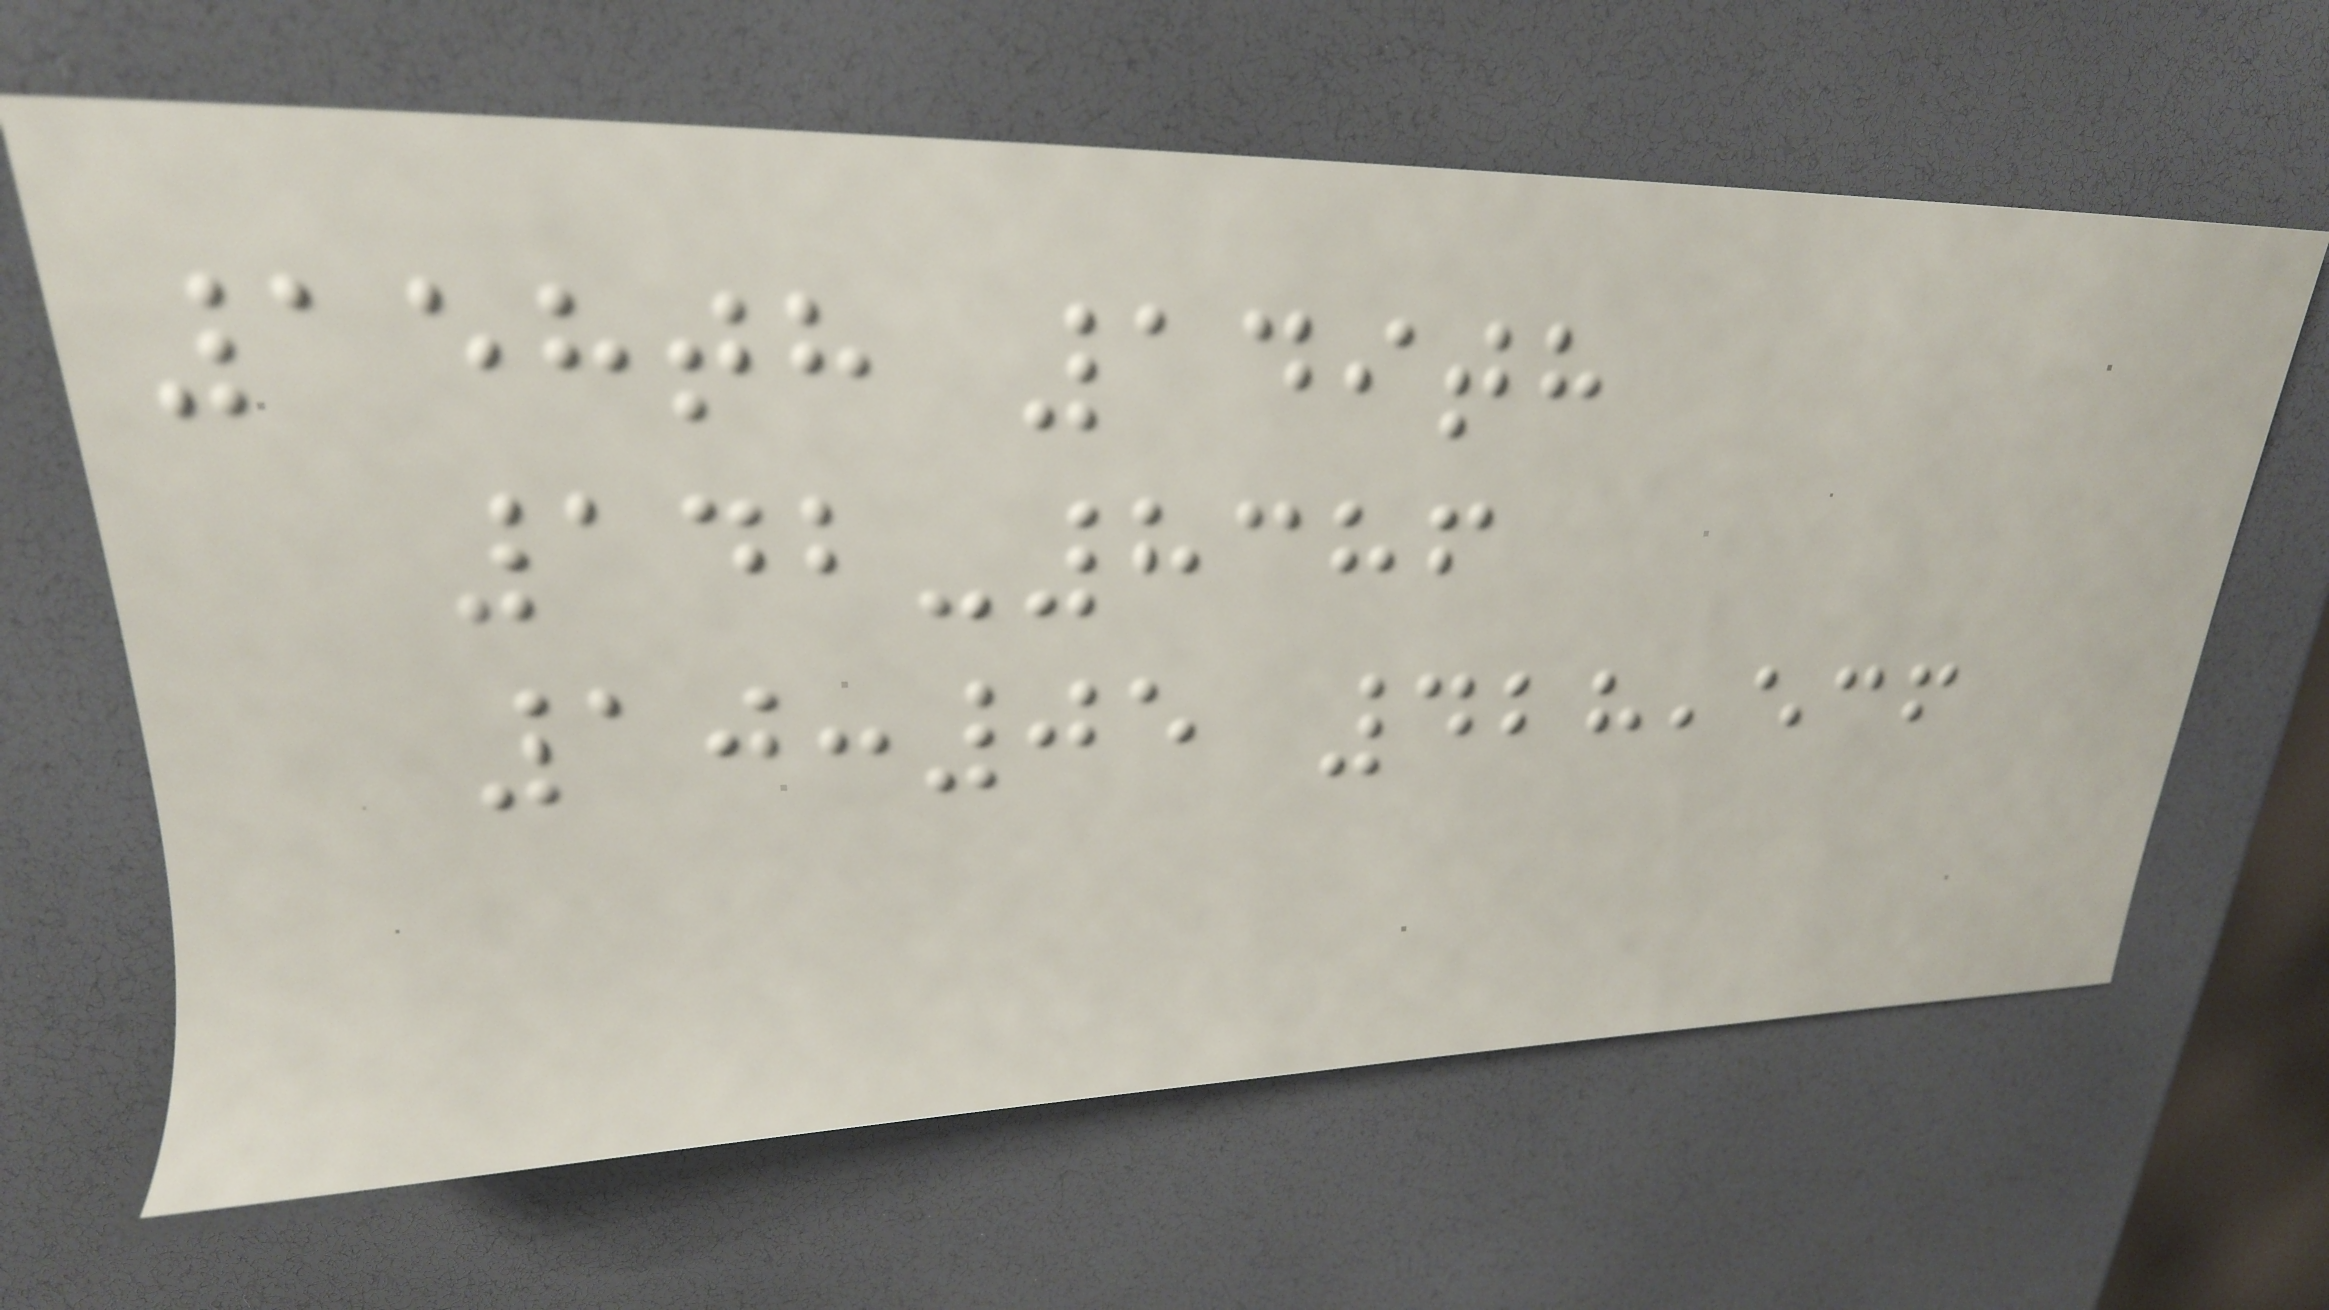158th 149th
142-8386
10:05 428,536
